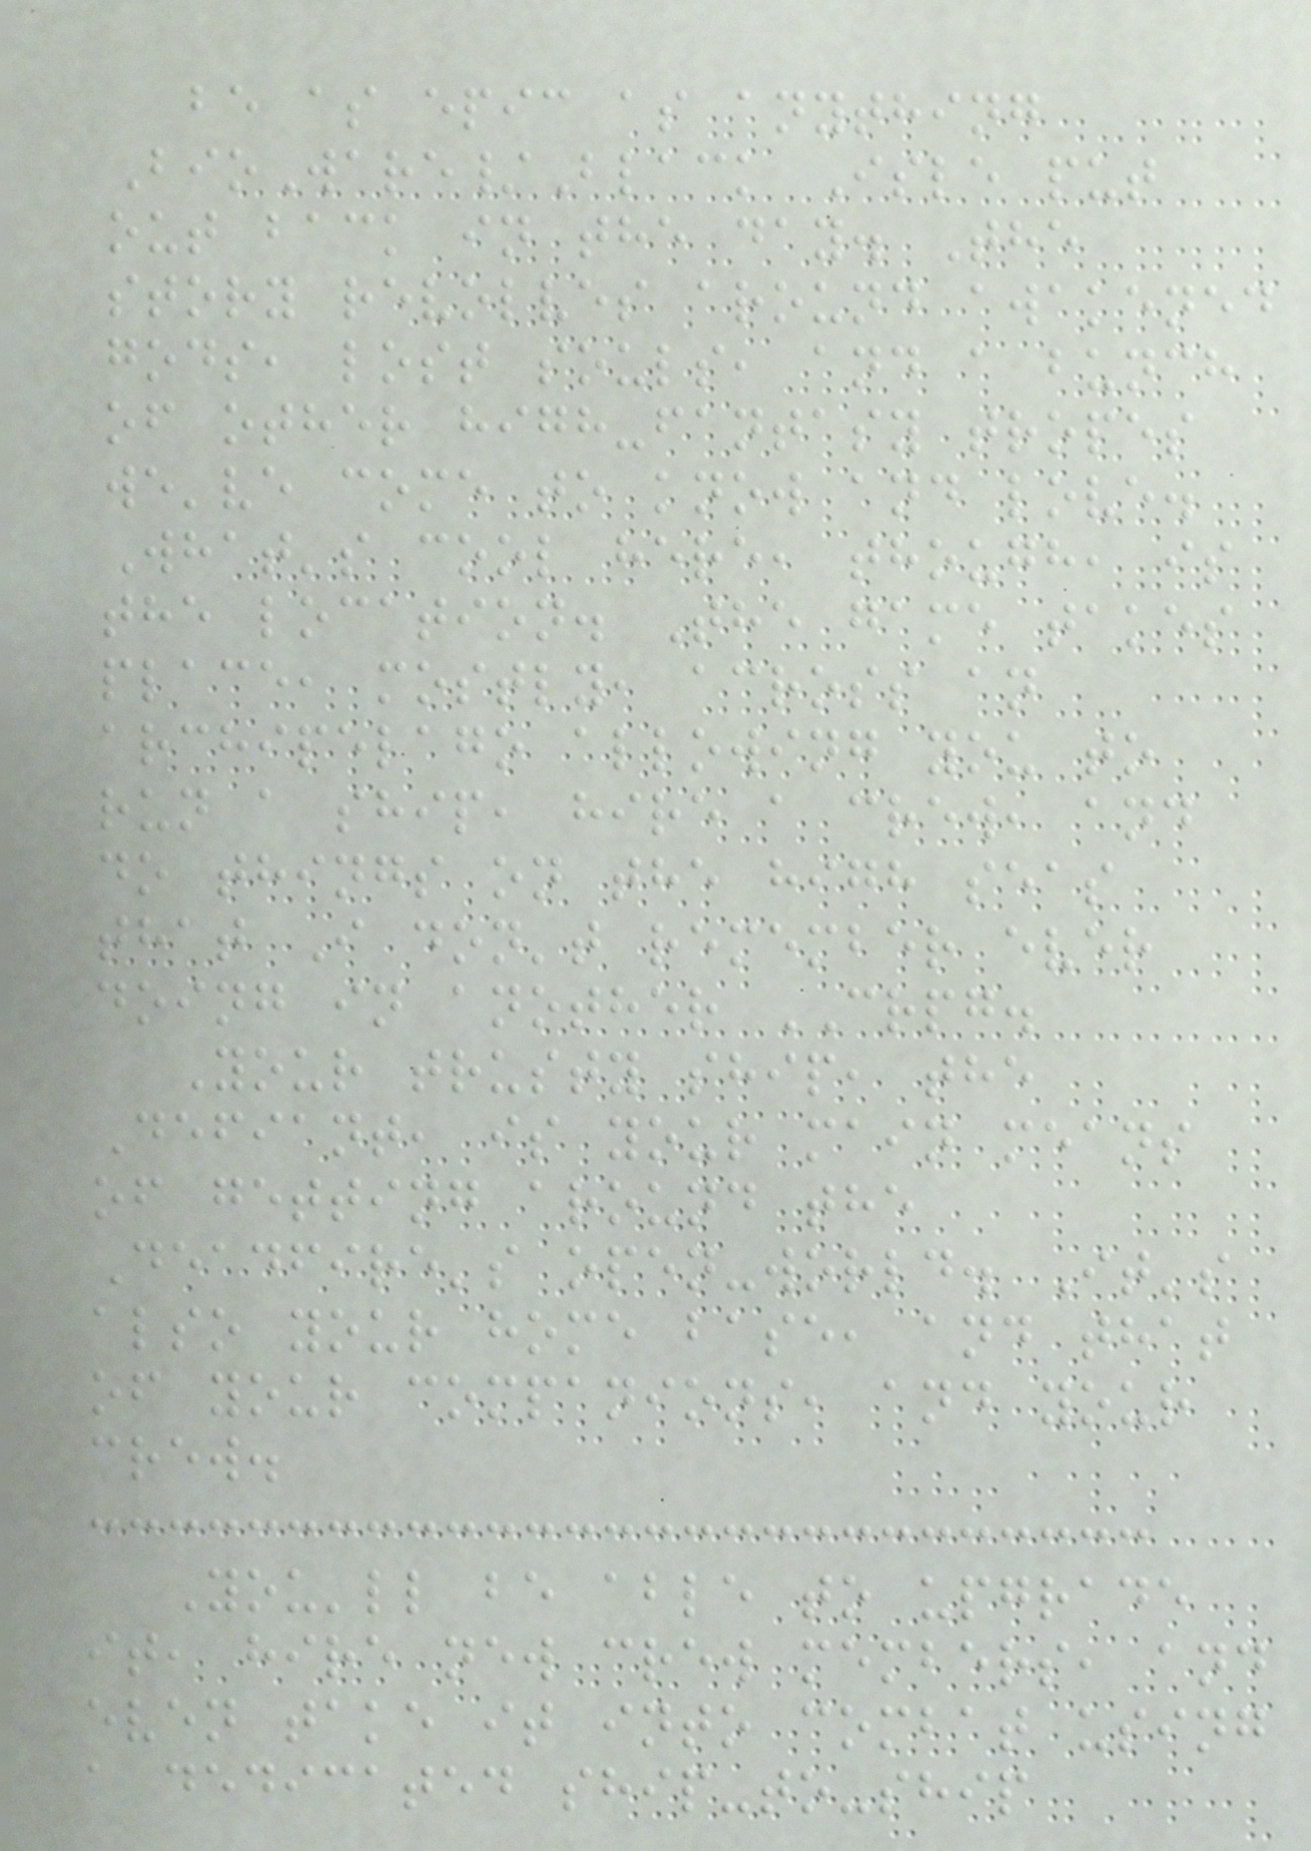be as epic as anything
BioWare/Black Isle put
out back in the day. The
story revolves around awakened
gods, lost souls, and a bunch
of other high-fantasy tropes
we've come to know and love.
What's cool here, though, is
the location. The game takes
place, mostly, across an
archipelago allowing you to
run a ship, hire a crew, and
do things on the high seas
that I don't remember ever
doing in another CRPG.
Your trusty ship, the
Defiant, is your main means
of getting around the
Deadfire's open-world. It's
also your home base, and that
of your companions, and your
crew.
You'll be able to upgrade
it, hire new crew members, and
even take it into combat using
a dedicated ship-to-ship
